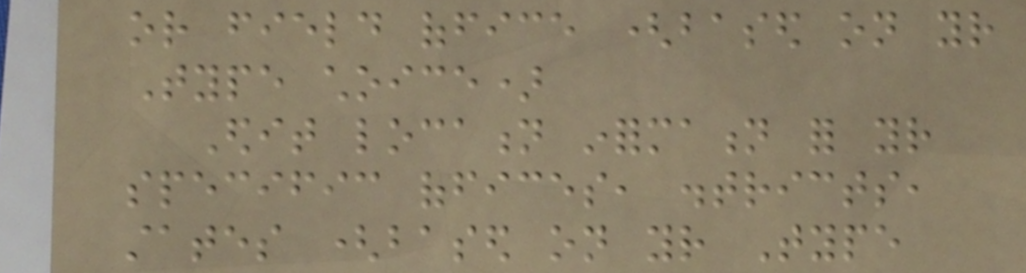or field office (based on your
Type choice)
Edit location information for your
specific offices, districts,
states (based on your Type
